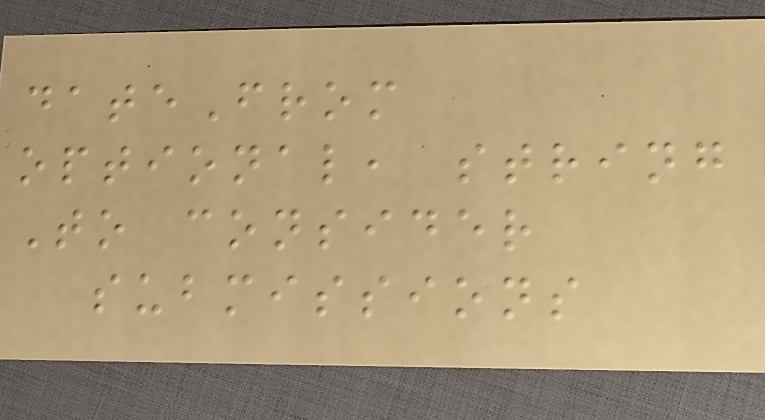dateFrom
optional, string
To consider
submissions
